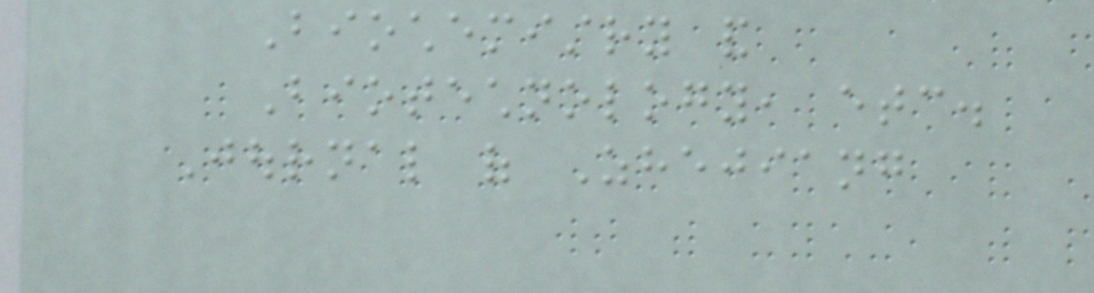Biochemistry and
Biotechnology, etc.
Journal of Zhejiang
